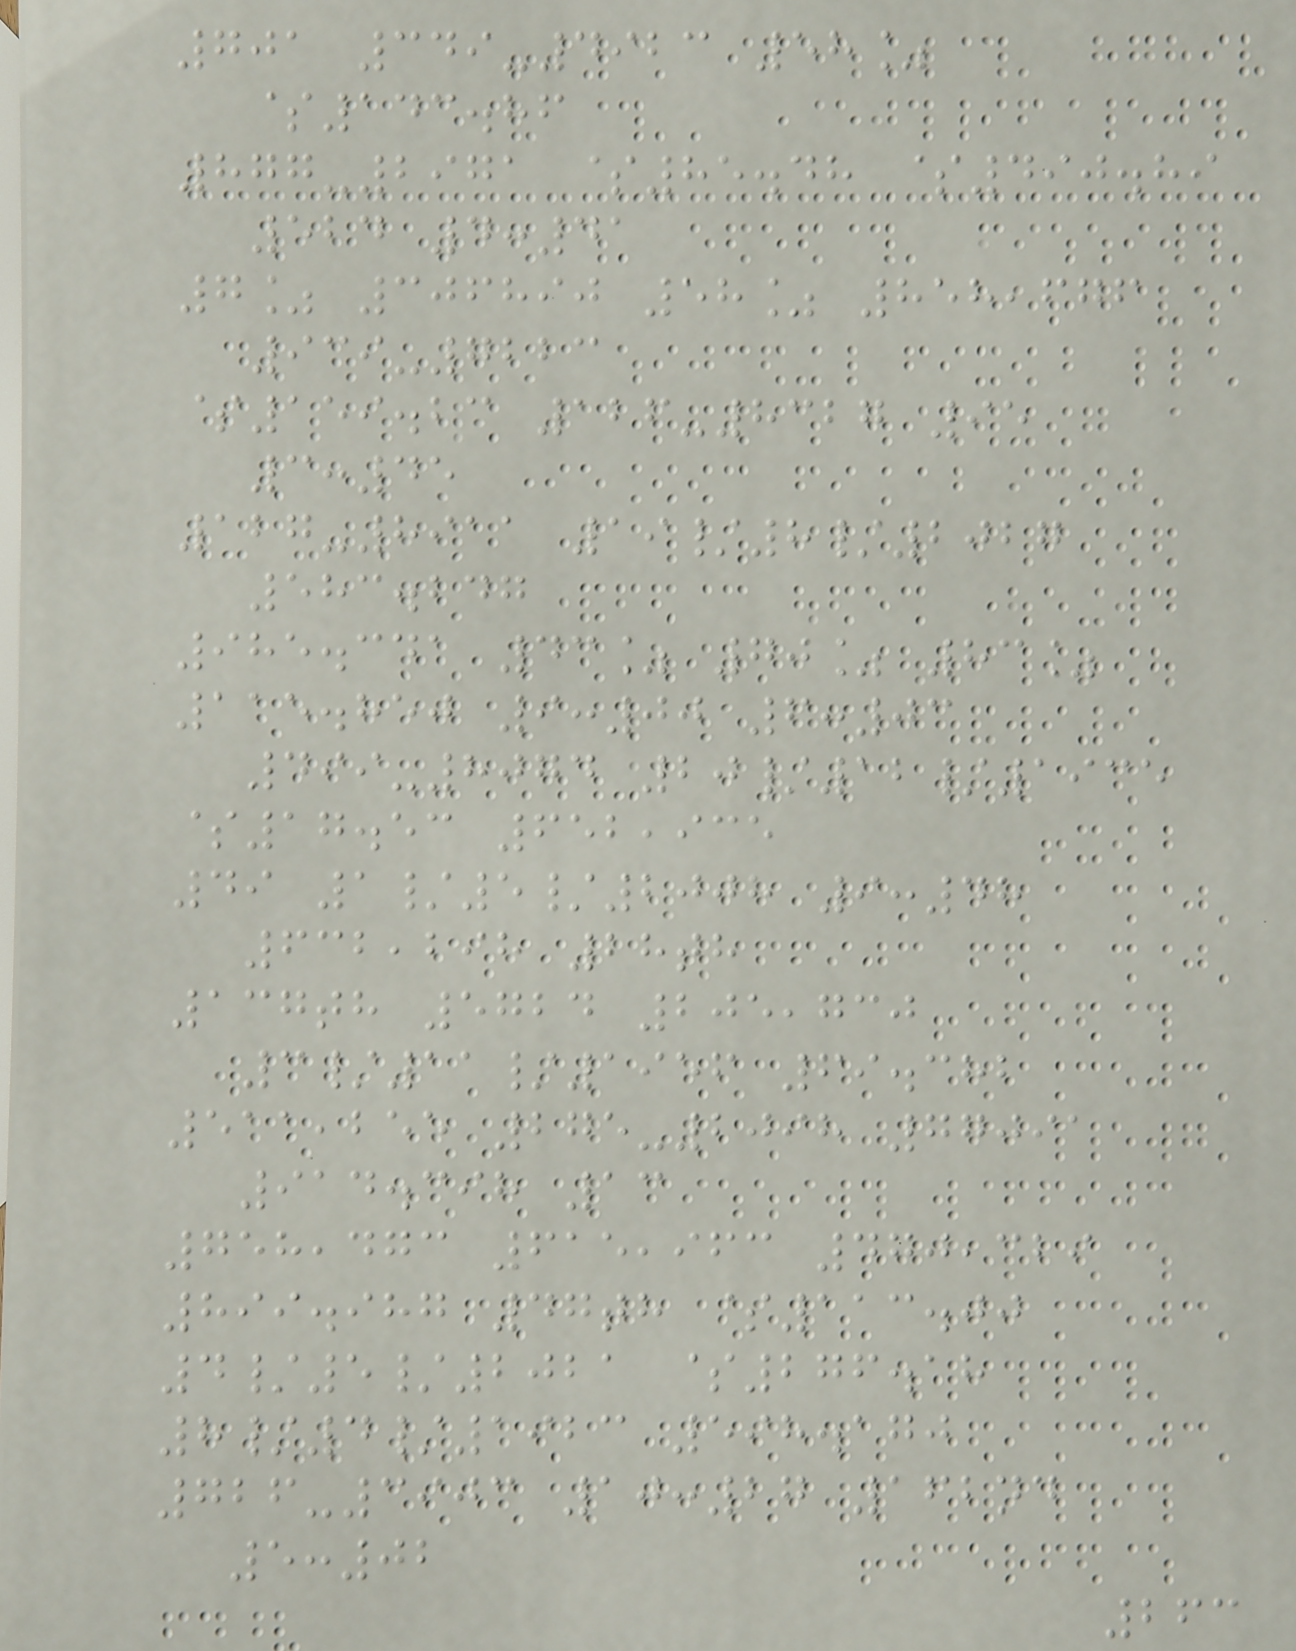701 349-4923 58%
$143.86
877-2971 $85.48 $490.89
524 4:41
7% 306890 58% 858,676
939-7223
$159.23 126-8327 95
3:45
127-8911 19/8/2027
583.247
985.341 43% 70% 83%
115.850 9:00 6:03
499-8074 20/12/1935
$17.53 652,935
49 1/5/2008 9:48
632,298 28th
137th 5724 205,730
3/11/1956 69.382
511,255 275-2098 77091
914.398 13
758,473 615,963 470,329
899.987 47th $113.00
4/5/2021 $276.18
8/4/1923 598.170
726-3903 10:27 162nd
5:02
263
